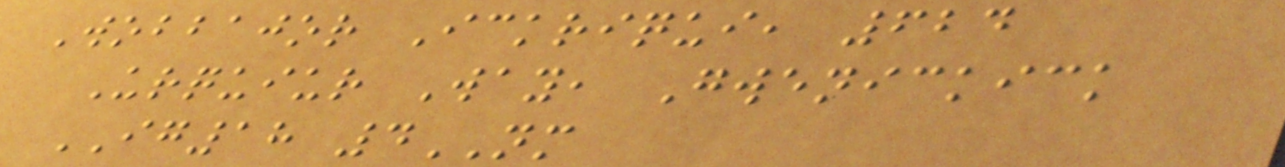Wobbajor Ickriqui, 624
Urquiur Way, Gwenickick
IG18 4NM
